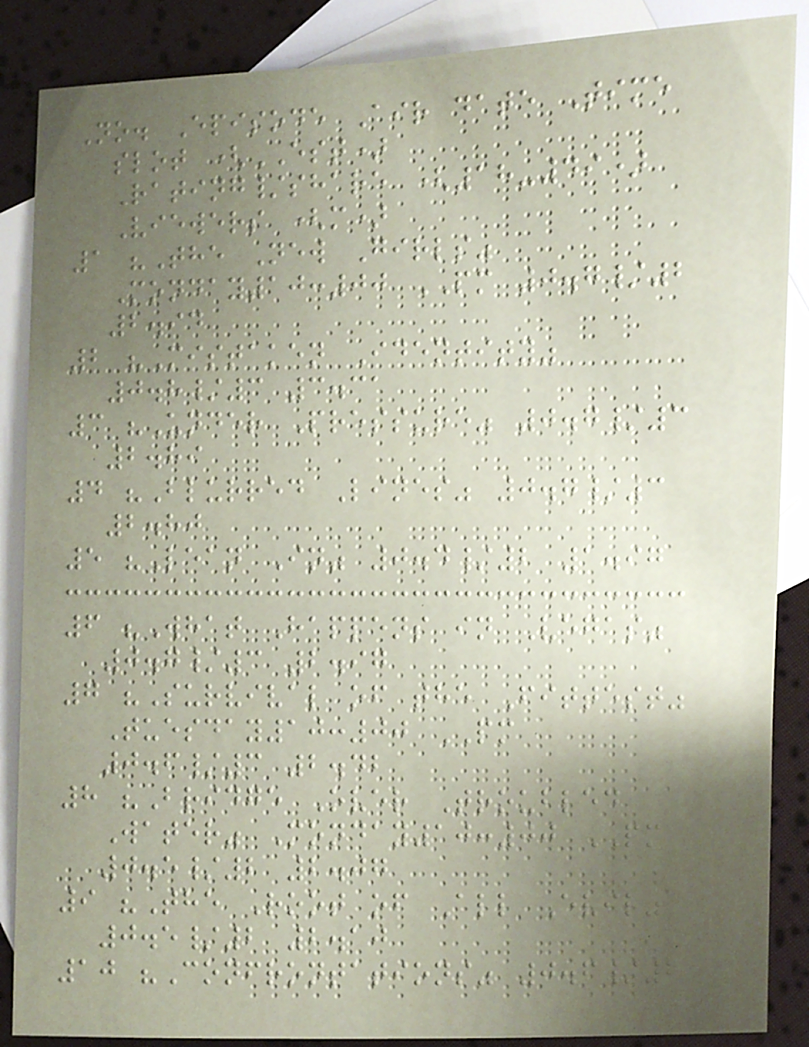No. Episode Air date Time
slot (EST)
Rating/share (18-49)
Viewers (m)
1 "The New Girls"
Monday10:00 PM 0.7/2
2.94
2 "Mistaken Identity"
0.8/3 3.31
3 "Under Pressure" 0.7/3
2.89
4 "Blurred Lines" 0.7/3
2.80
5 "Lean In" 0.4/2 1.97
6 "What Happens in Vegas"
0.7/3 2.97
7 "Survival of the Fittest"
Tuesday10:00 PM
0.6/3 2.42
8 "Bridge Over Troubled
Water" Monday10:00 PM
0.5/2 2.07
9 "The Root of All Evil"
0.5/2 2.10
10 "Confrontations" 0.6/2
